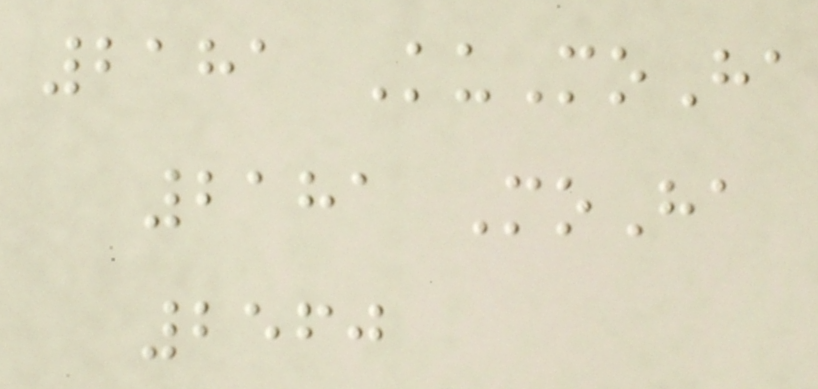2181 KuMoHa
2181 MoHa
2560
